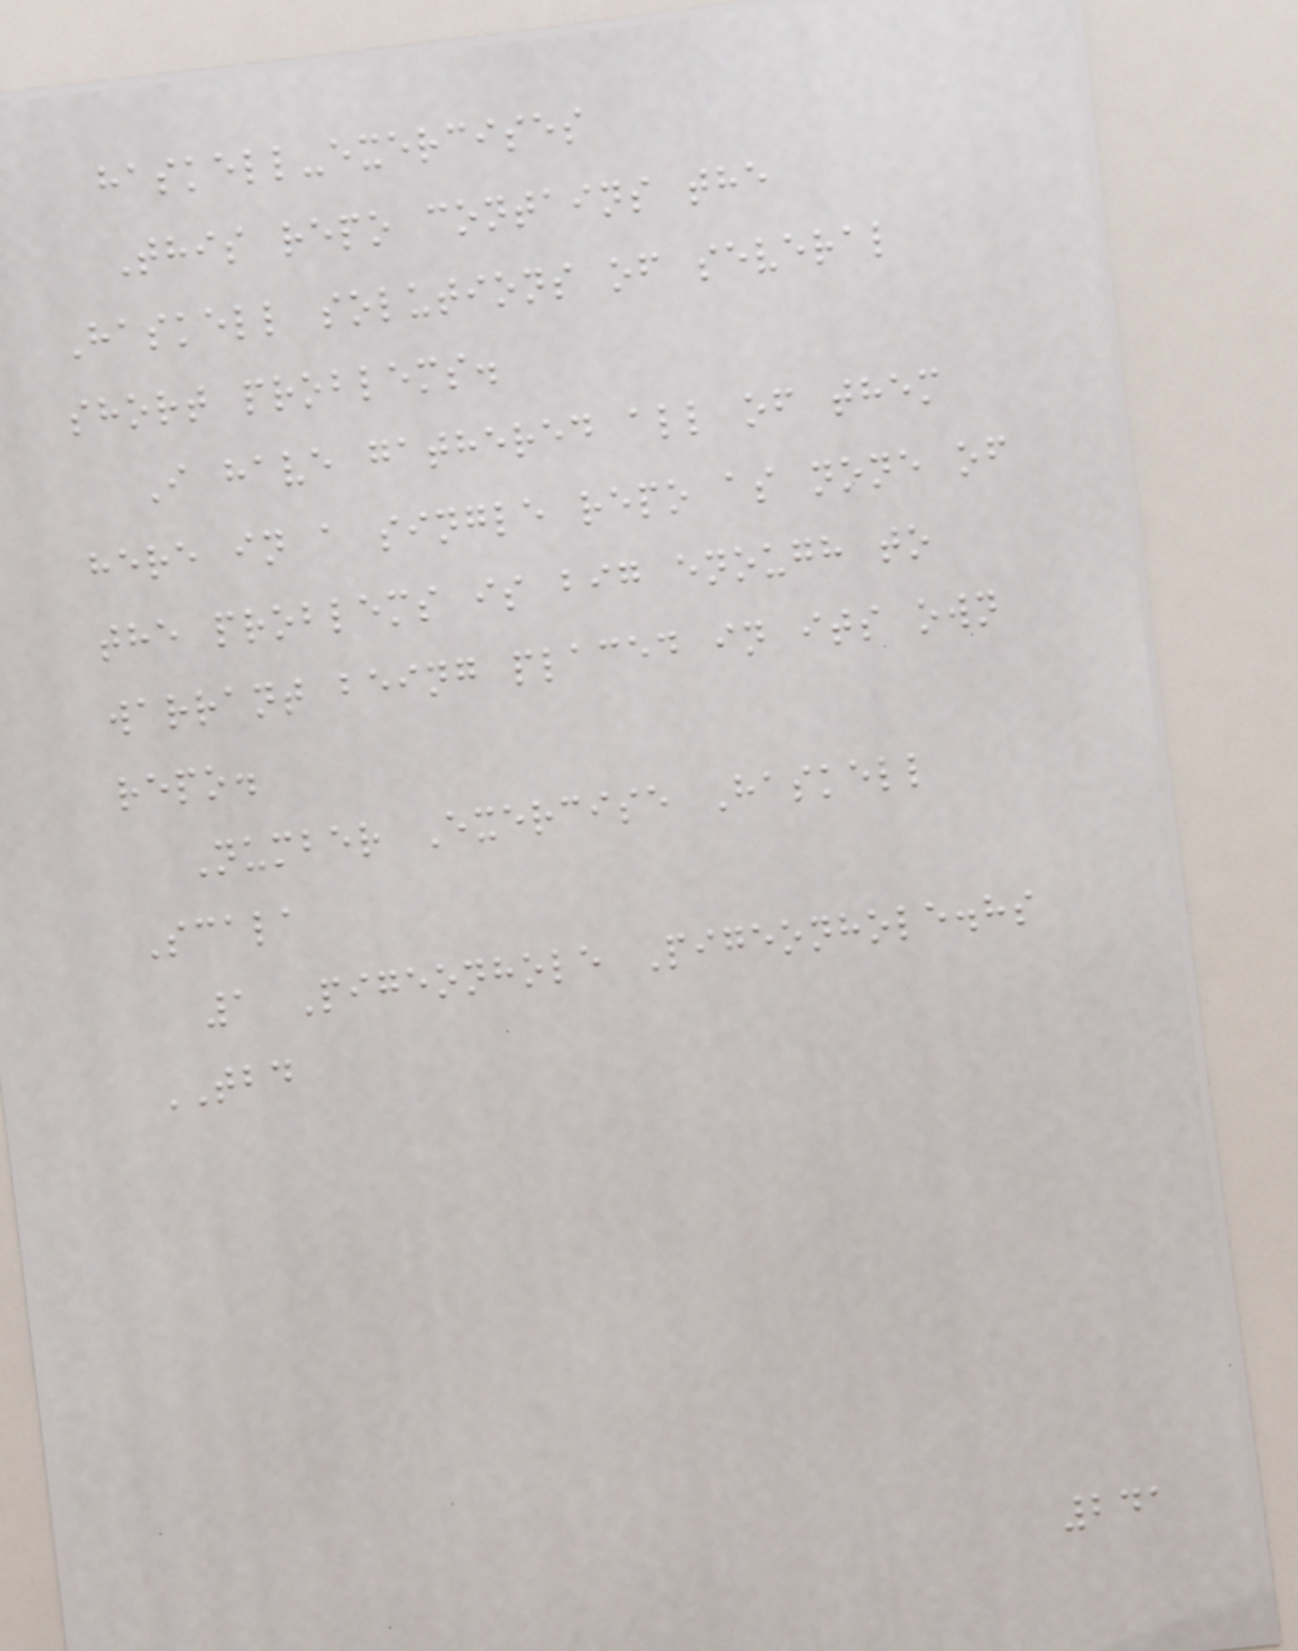haskell-exercises
This repo contains the
Haskell solutions of several
short problems.
I have gathered all of them
here in a single repo as none of
the problems is big enough to
warrant being placed in its own
repo.
Number Exercise Haskell
Scala
1 Pigeonhole Pigeonhole.hs
TBD
241
